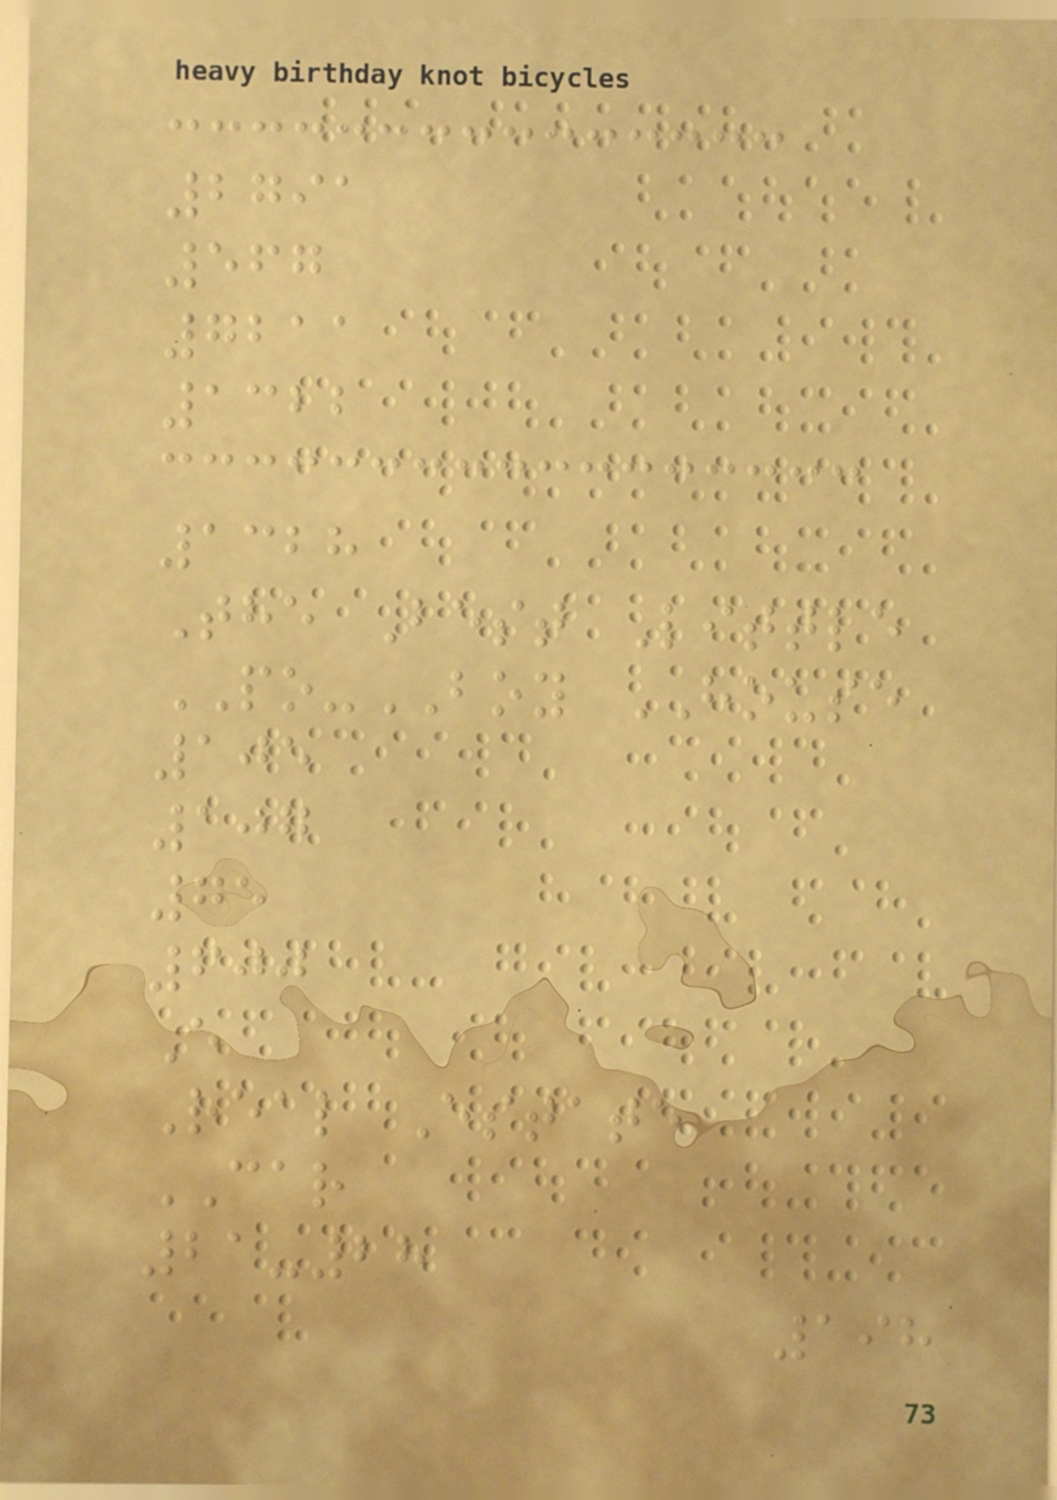2791
567
7211
1322
1328
The Best Little
PO-BOY HOUSE
105
107
75
600
E
Real Estate
CAR
21-28
198
